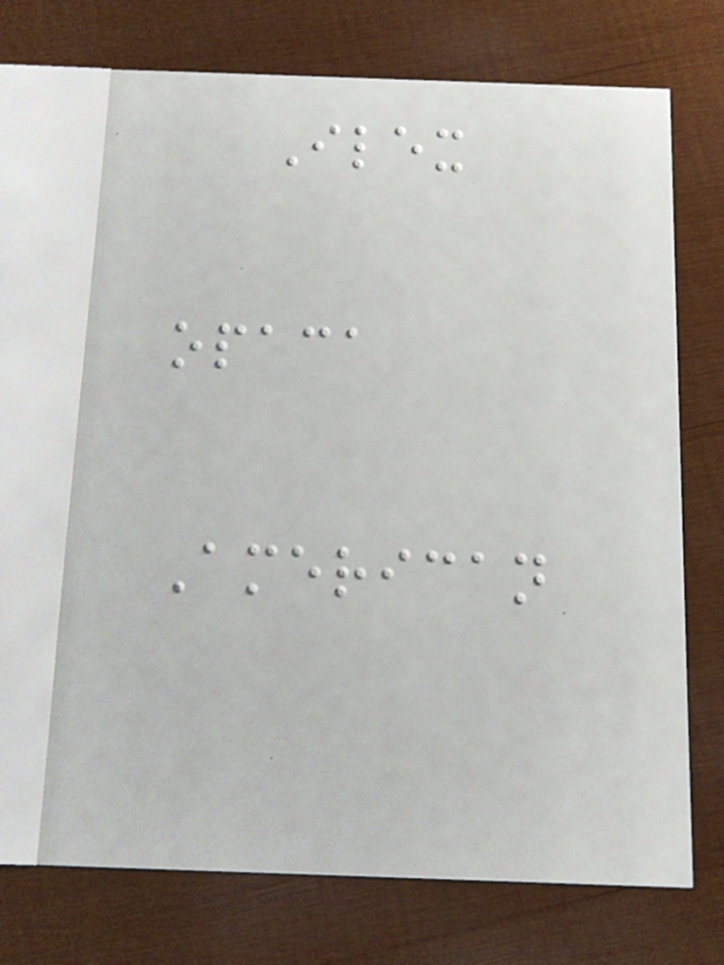Ilex
opaca
American
